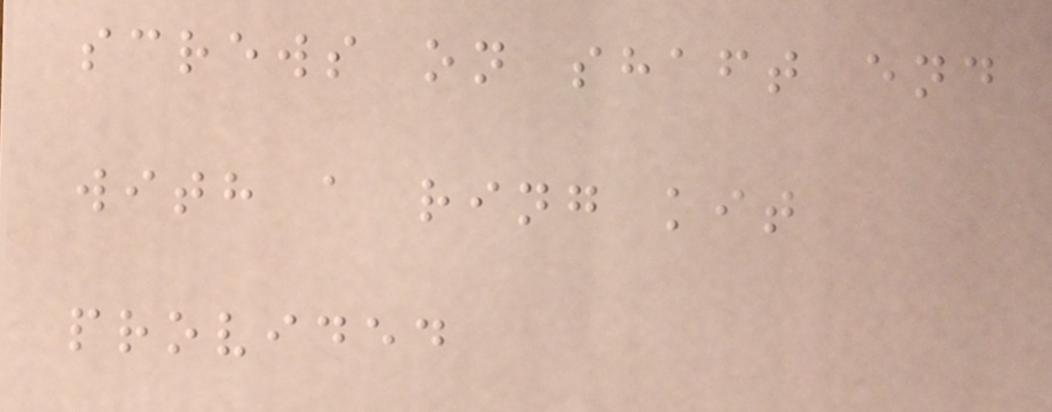screws on shaft end
with a ring kit
provided
